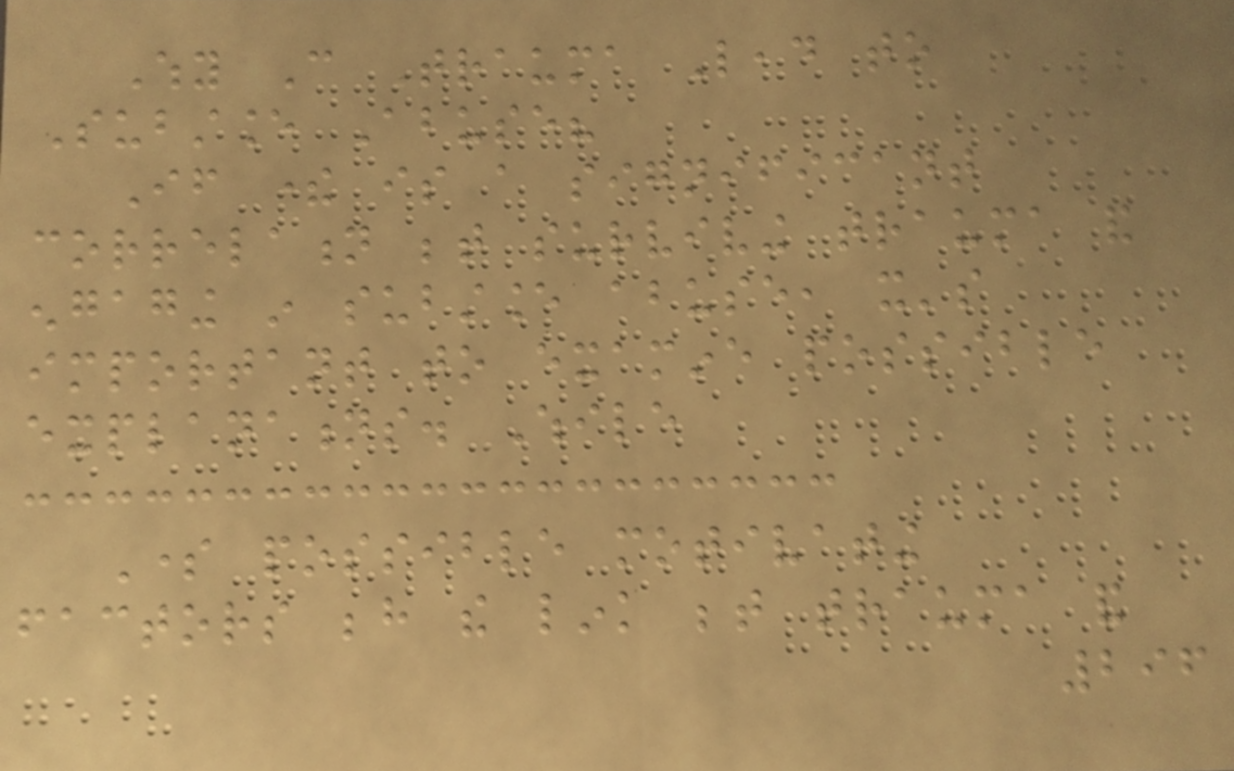Why Can Trauma Lead to
Substance Abuse?
If there is a significant
correlation between surviving trauma and
engaging in substance abuse, it's
important to examine possible
explanations. While
Some possible motivating
factors behind the link between trauma and
296
